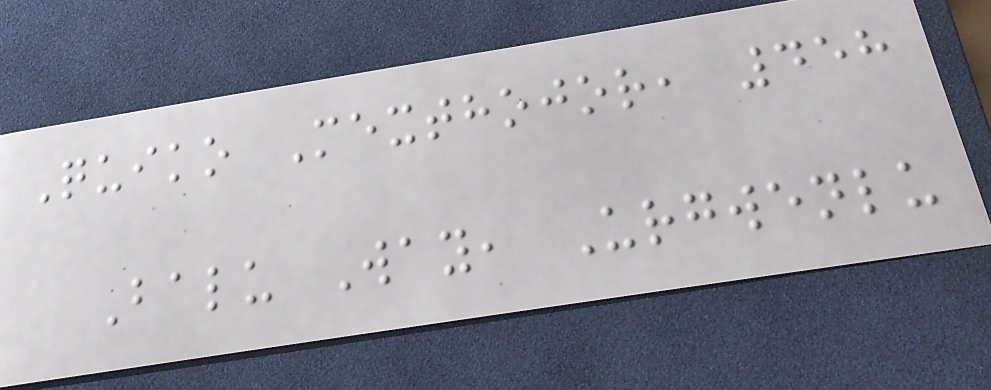Quiko Mexthojor, 458
Balu Way, Urgwenlu
